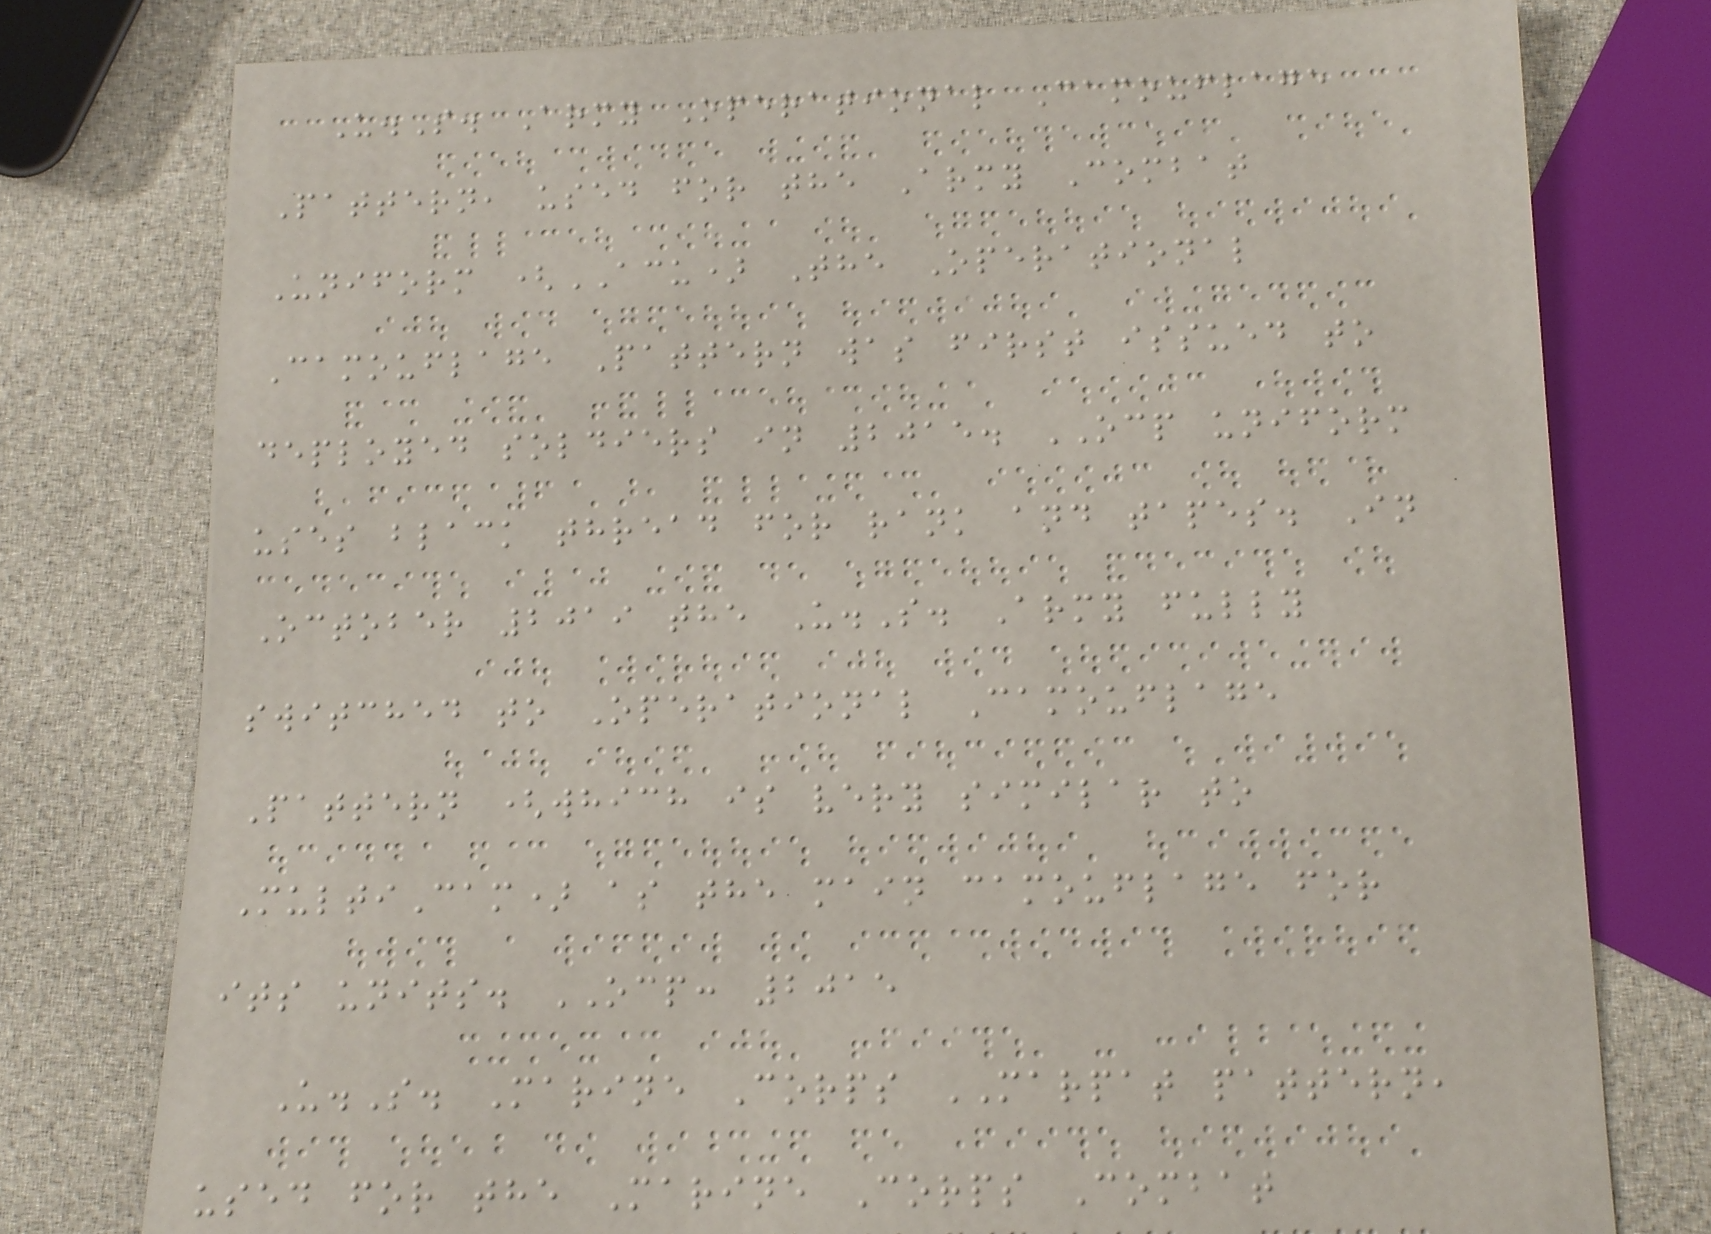U.S. Army Operational Camouflage
Pattern, used for the Army Combat
Uniform (ACU) The Operational
Camouflage Pattern was first issued to
deployed soldiers in 2015. OCP uniform
uses black thread for rank and tapes. In
October 2019 the U.S. Army fully
switched to Operational Camouflage
Pattern (which is very similar to
MultiCam) as the main camouflage for
its units. OCP: 2015
U.S. Marine Corps MARPAT pattern,
used for the Marine Corps Combat
